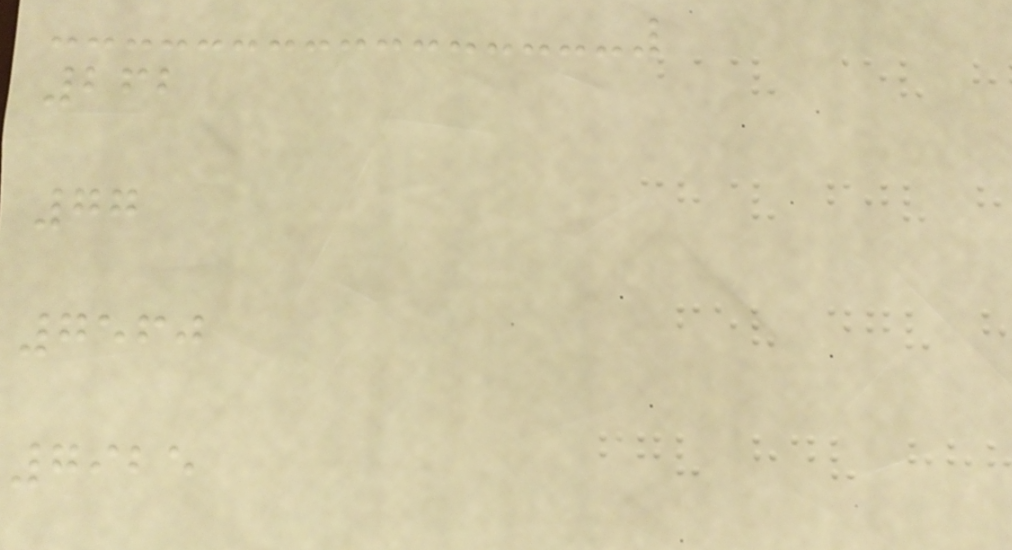262
77
7560
7925
